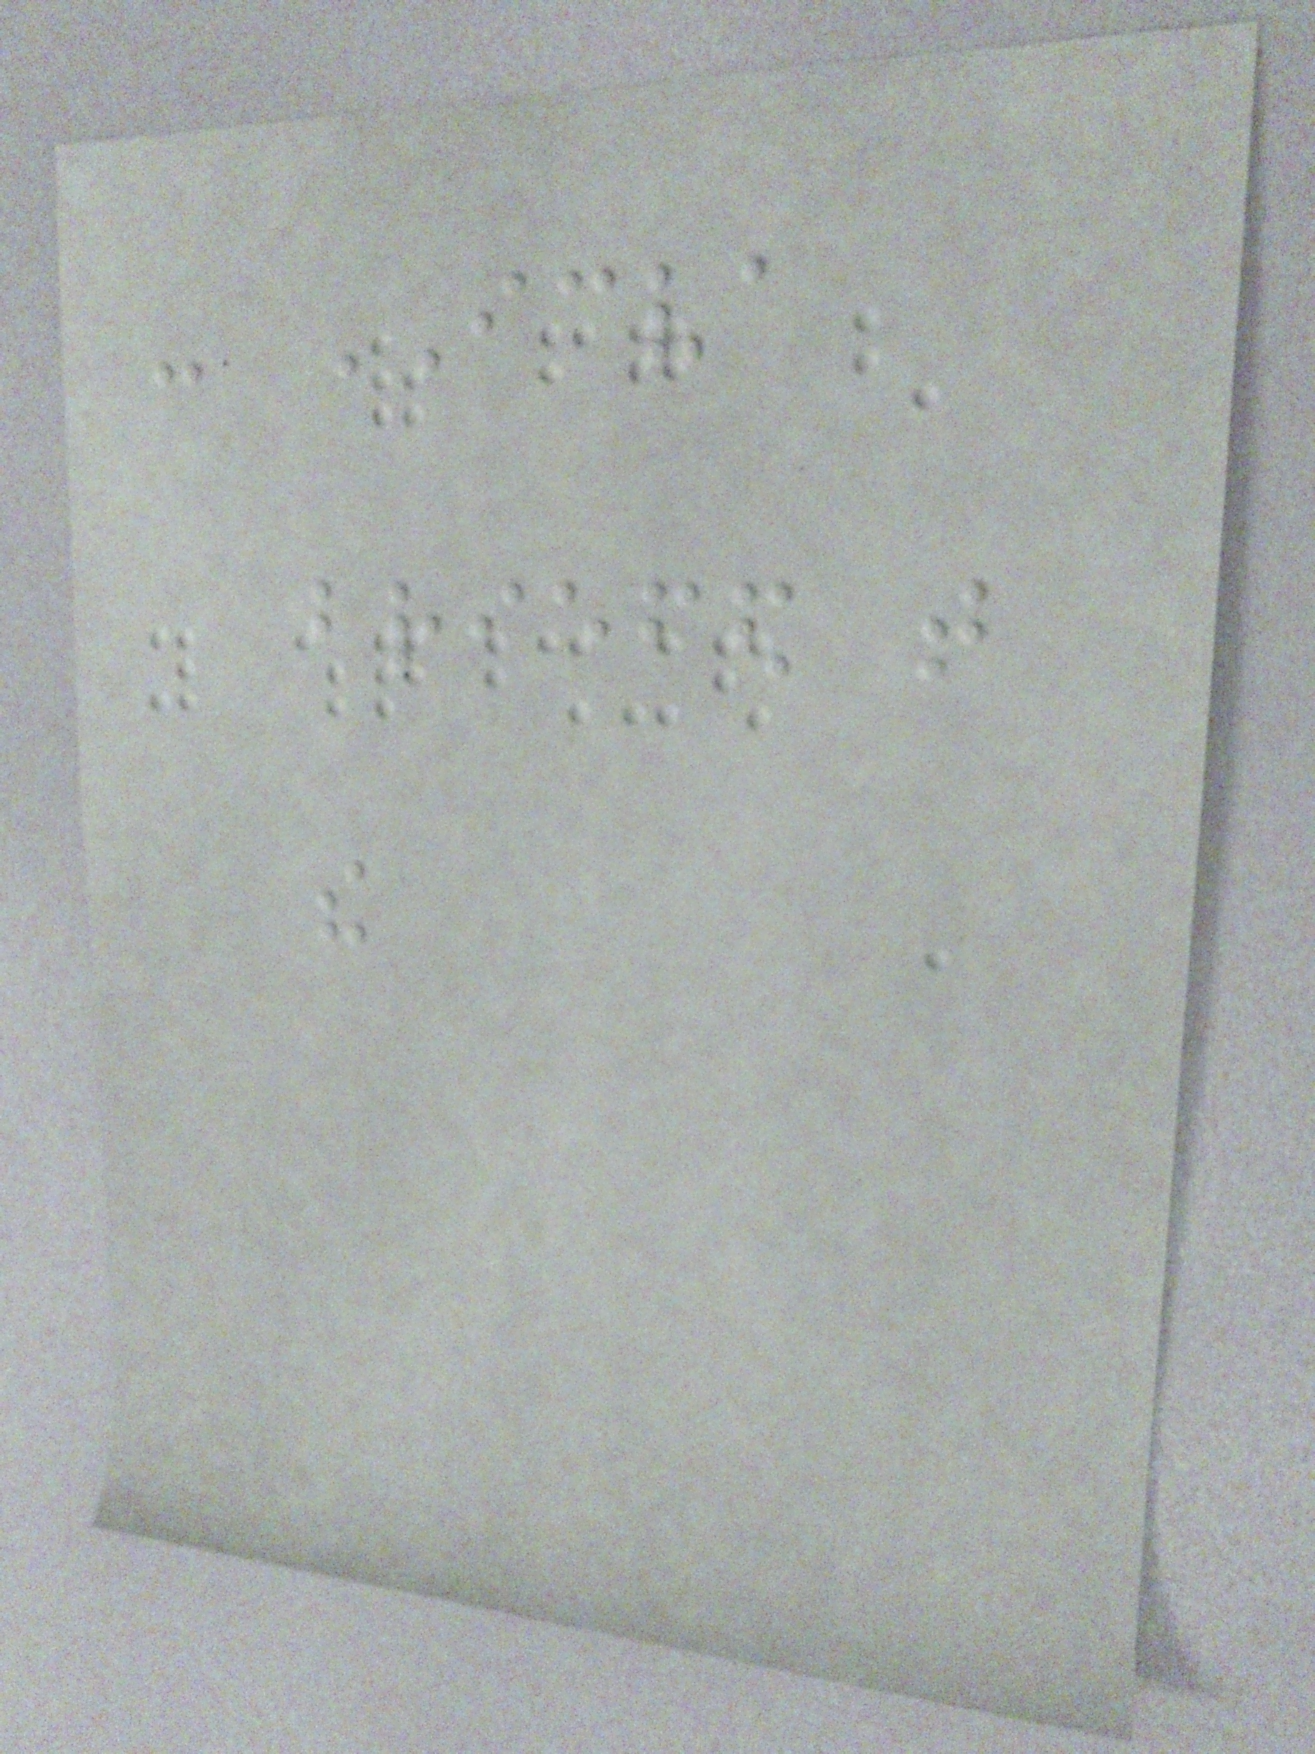- ICVA
briefed that
the
